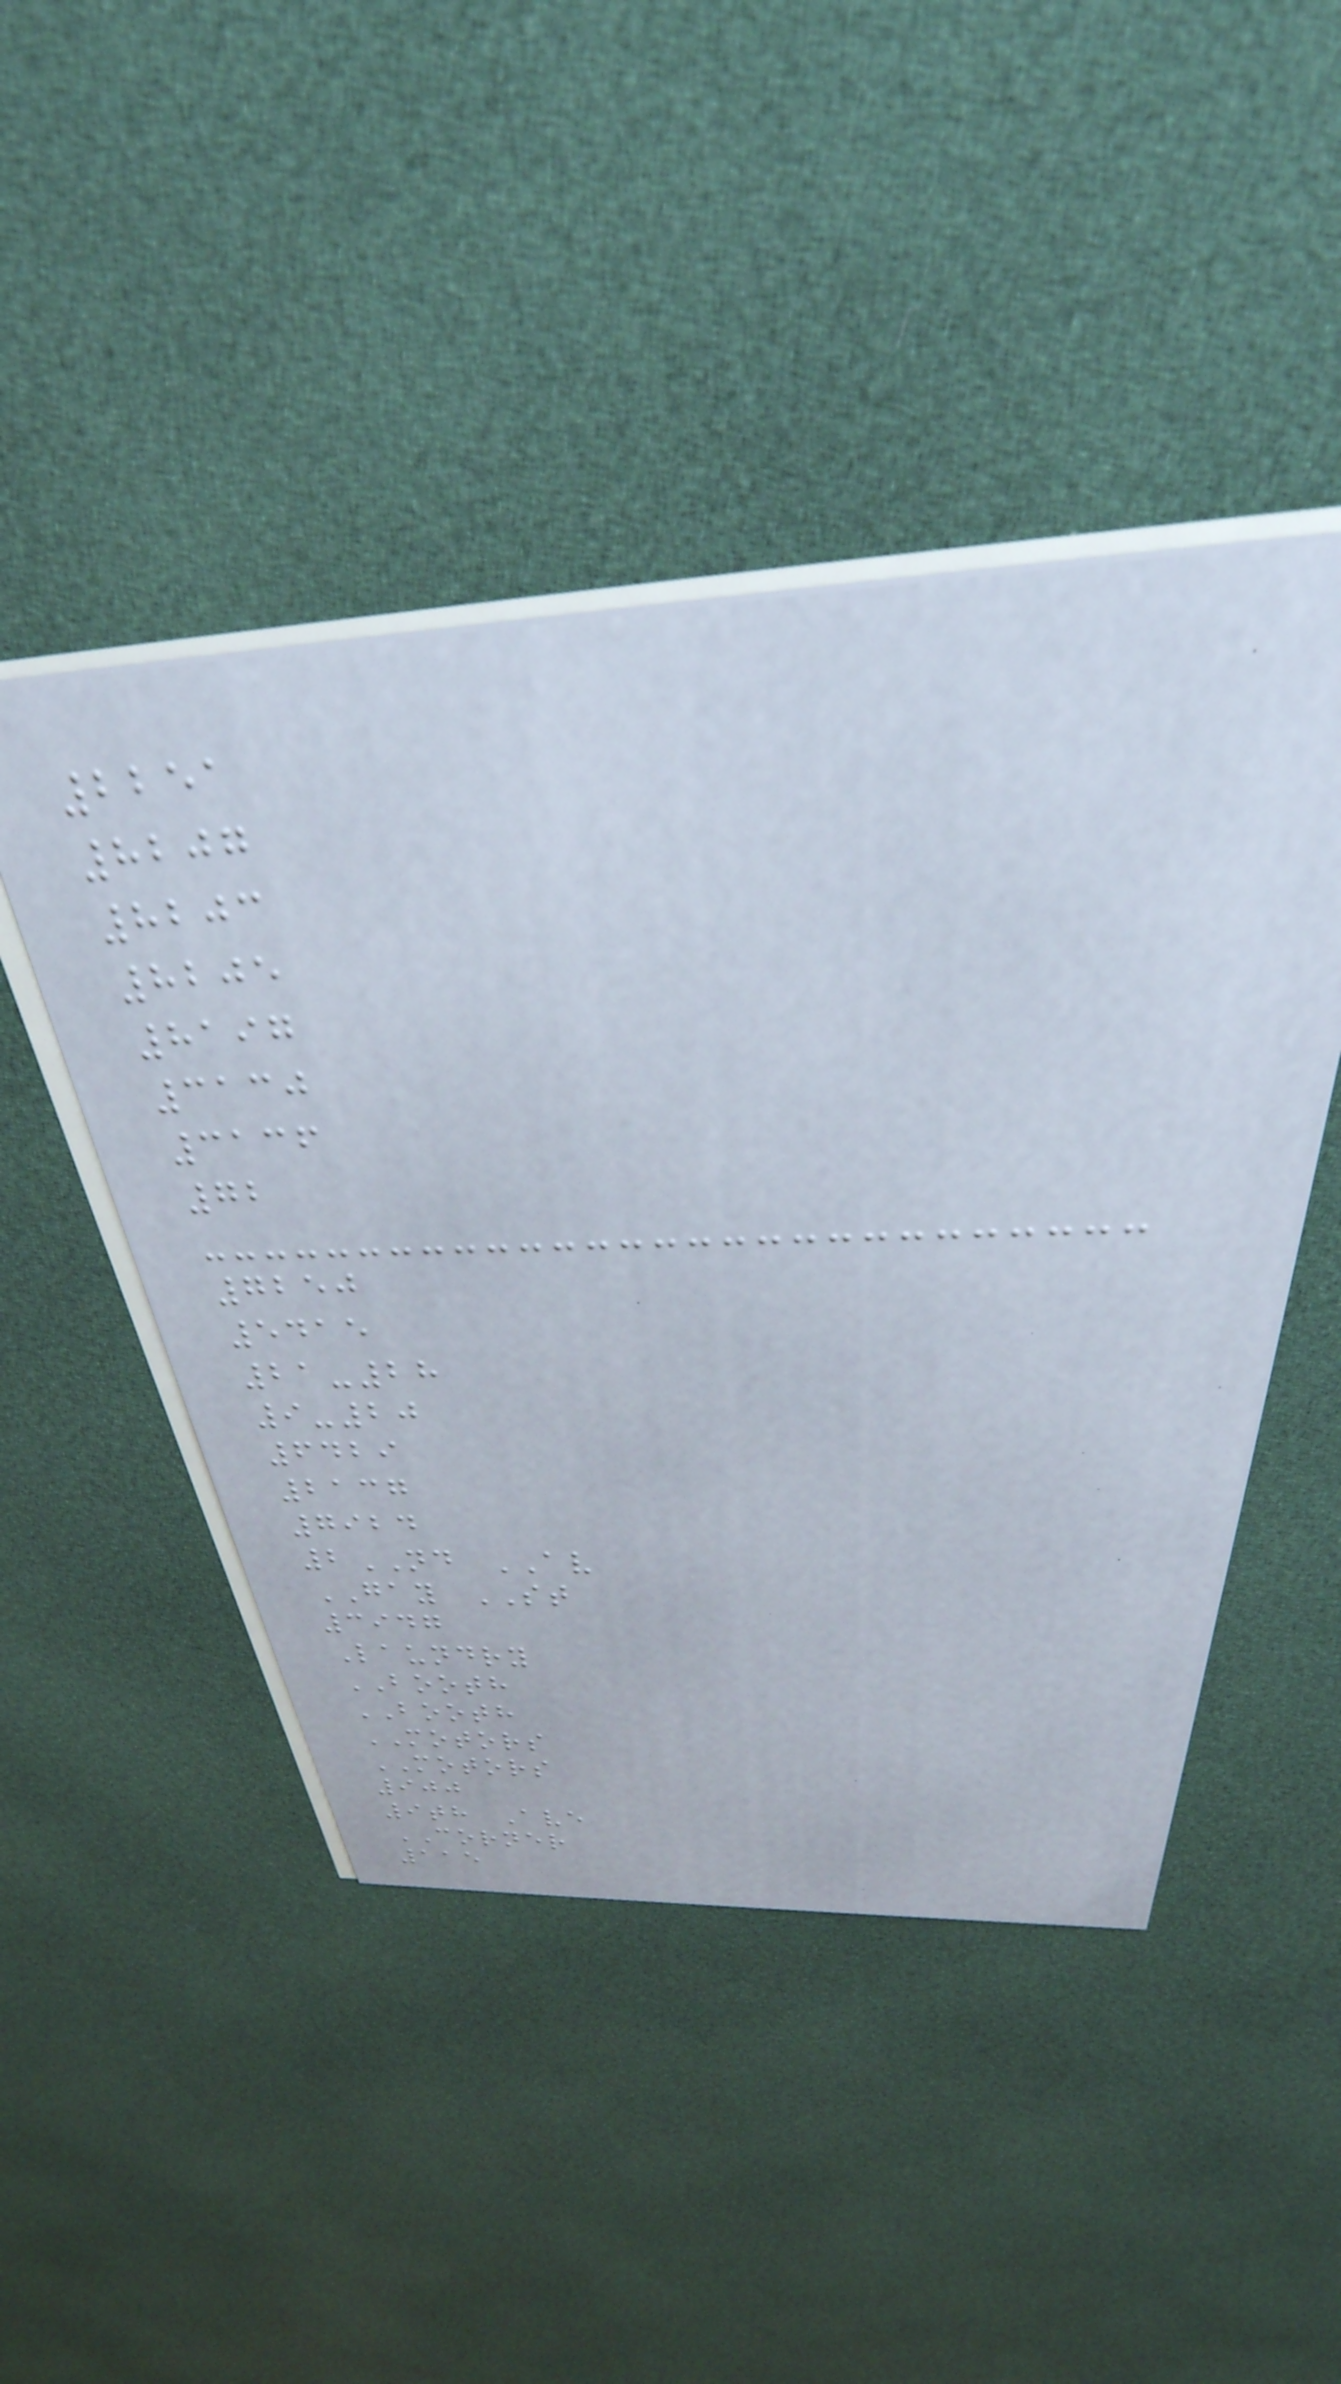2251
8207
8203
8205
8197
3130
3136
72
7250
5415
21-28
9-20
6429
2137
7924
2ND AV
GAY ST
3947
Laundry
BOOTH
BOOTH
MOTORS
MOTORS
900
9th Ave
CORNER
115
